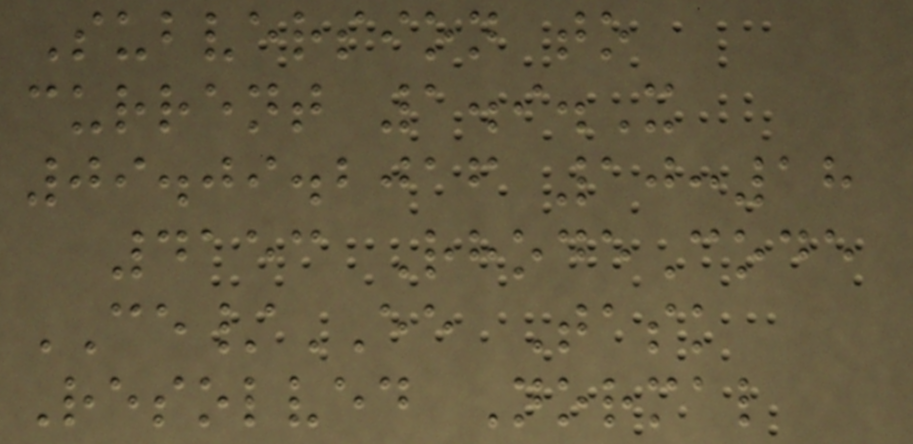Subversion to
current 1.9.X
09.09.2016 10:18
4153 RhodeCode
CE/EE Task
Resolved Normal
